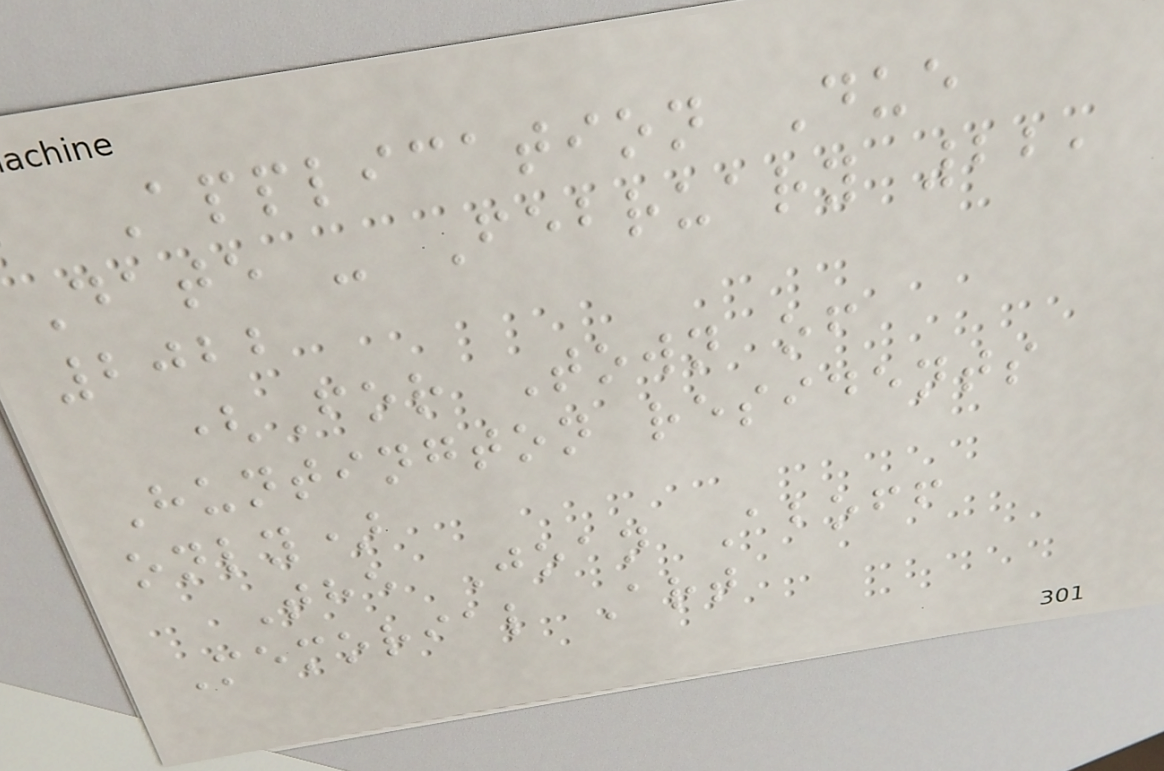Application Due
Date - February 22,
2022
(For Town of
Huntington residents
only)
The Joan Aboff
Memorial Art
